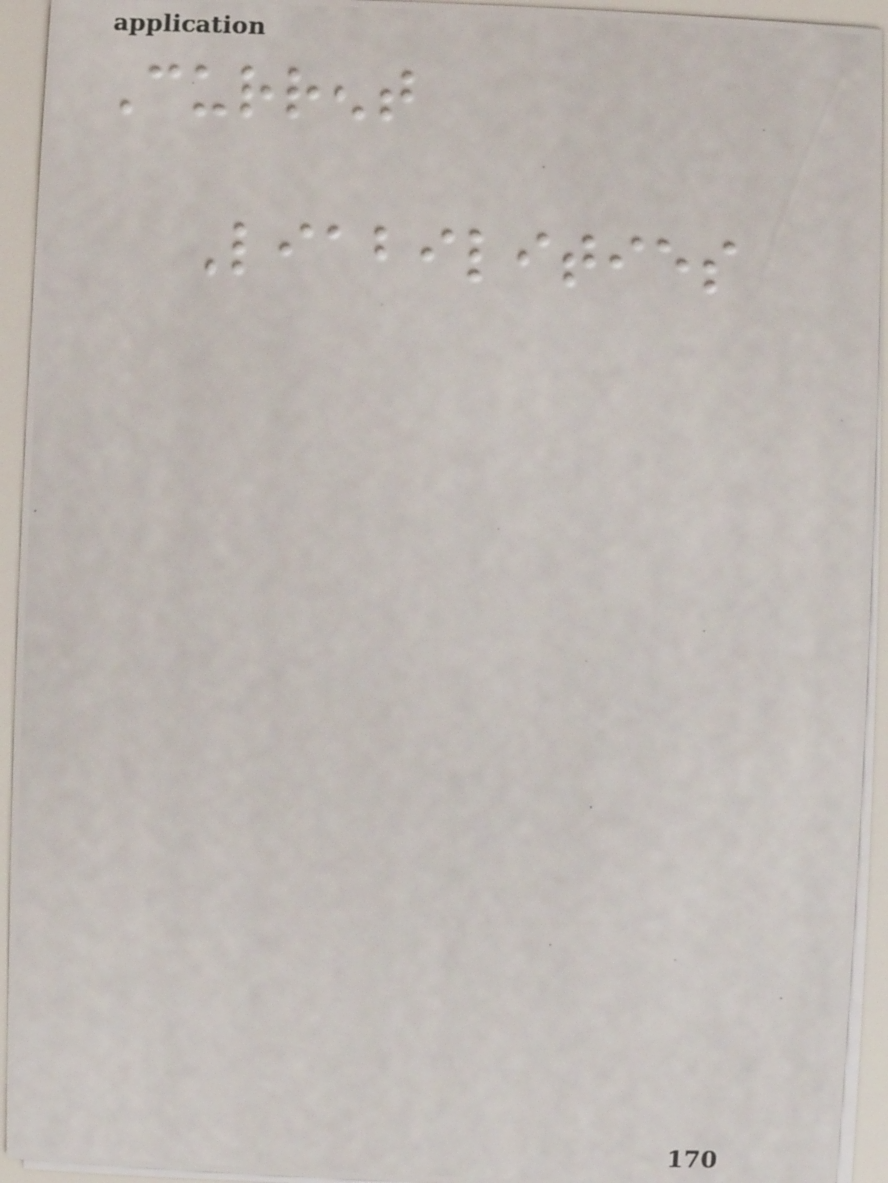Current
Liabilities
